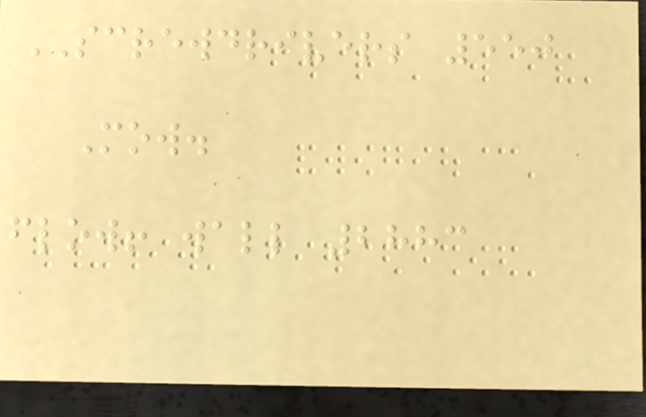SCREWDRIVERS 550
Mow.
flow! wall 2883
